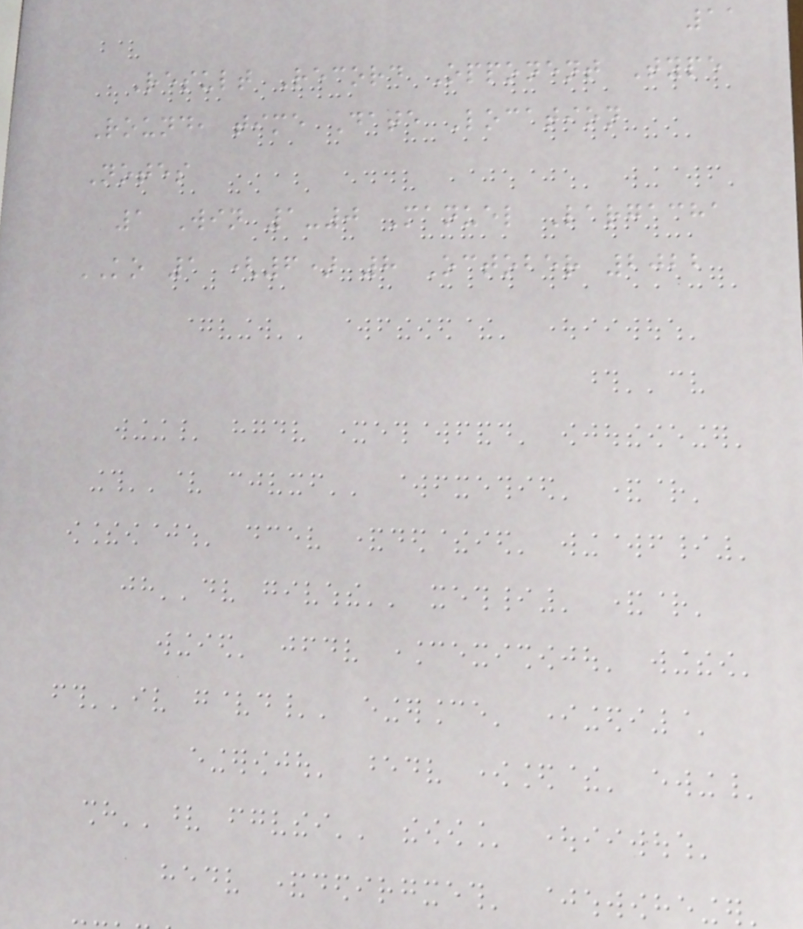11
Result Record Opponent Type
Round, time Date Location
Notes
1 Win 1-0 Manuel Largacha
KO 1 (6) 8 October 2022
